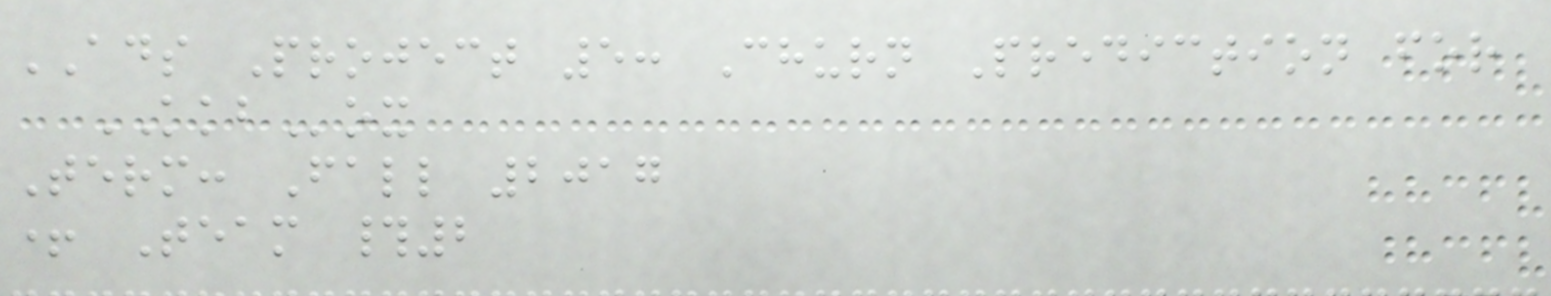ADS Project 5: Churn Prediction for
KKBox
Term: Fall 2017
+ Team #2
